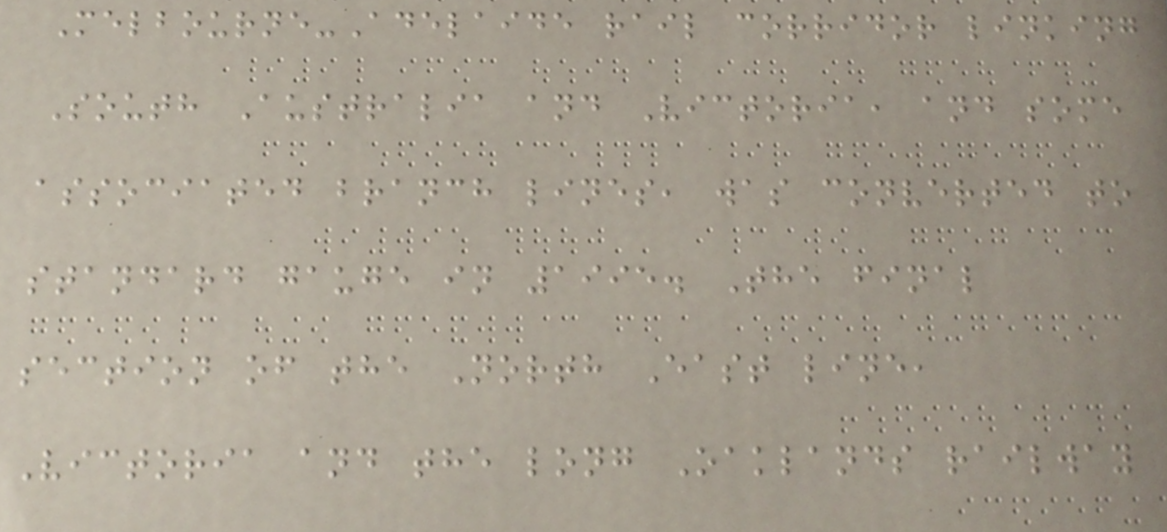Melbourne-Adelaide rail corridor linking
South Australia and Victoria, and some
associated branch lines, was converted to
standard gauge in 1995. The final
section of the North East line,
Victoria and the long Oaklands railway
